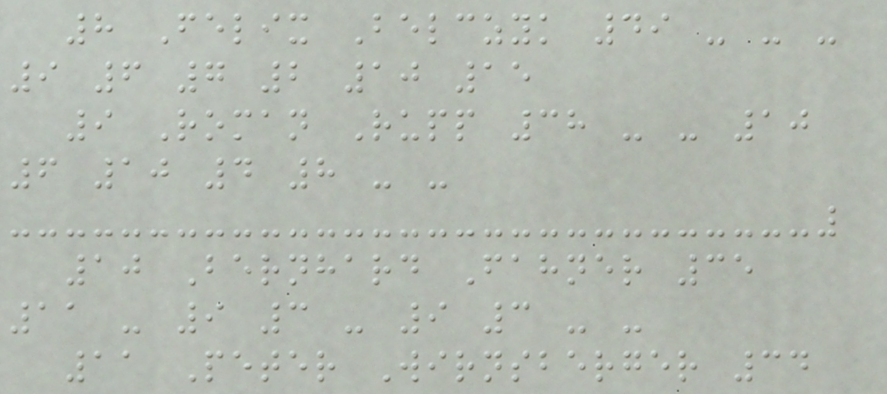8 Felix Belczyk 49 - - -
9 6 7 2 10 15
9 Roman Rupp 38 - - 10
6 10 4 8 - -
10 Bernhard Fahner 35
11 - 9 3 - 9 3 - -
11 Peter Wirnsberger 34
